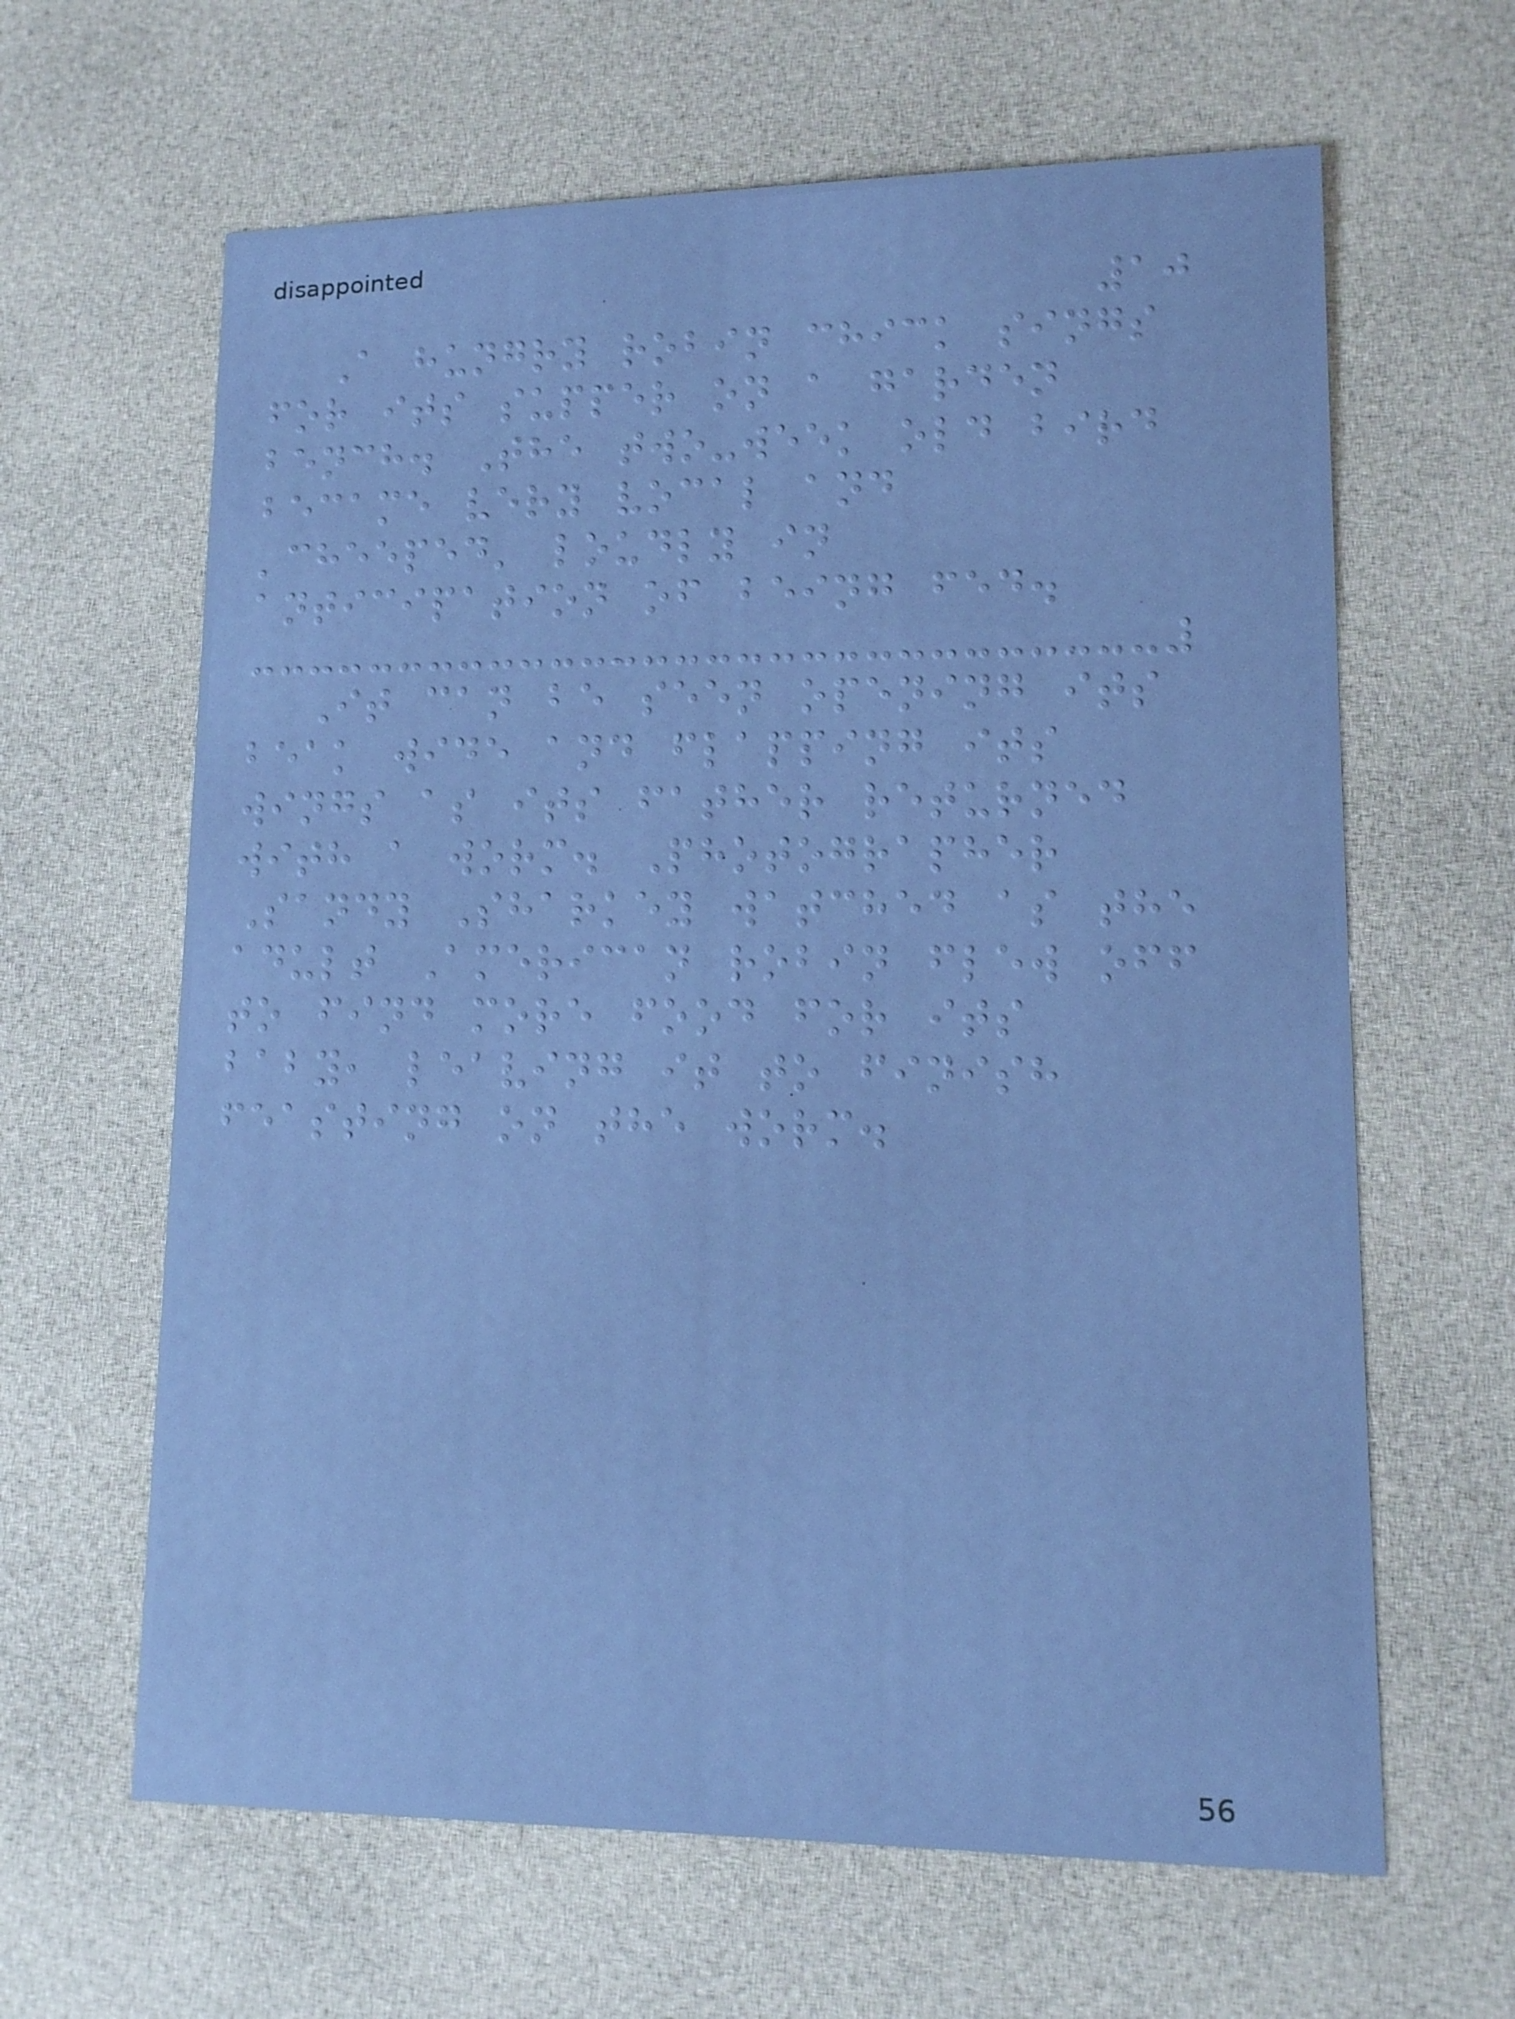10
A hungry robin chick sings
for its supper on a garden
bench. The two-week old bird
became very vocal and
'cheeped' loudly in
anticipation of being fed.
It can be seen opening its
beak wide and flapping its
wings as its father returned
with a worm. Photographer
Sandy Sharkey watched as the
adult American robin flew off
to find more food for its
baby, leaving it to finish
feasting on the worm.
